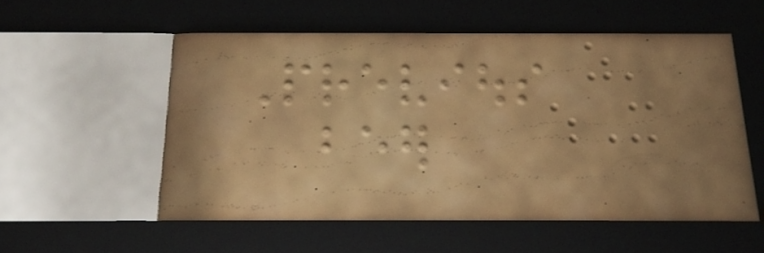Previous
beer
